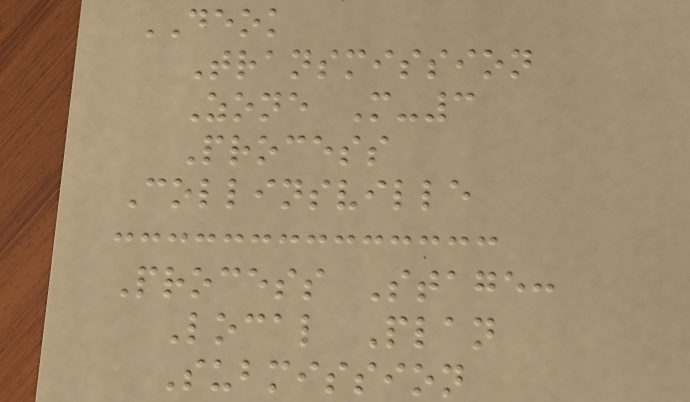DEOK
Transmission
Zone M-3
Process
Collinsville
Process Stage:
Local Plan
Submission
